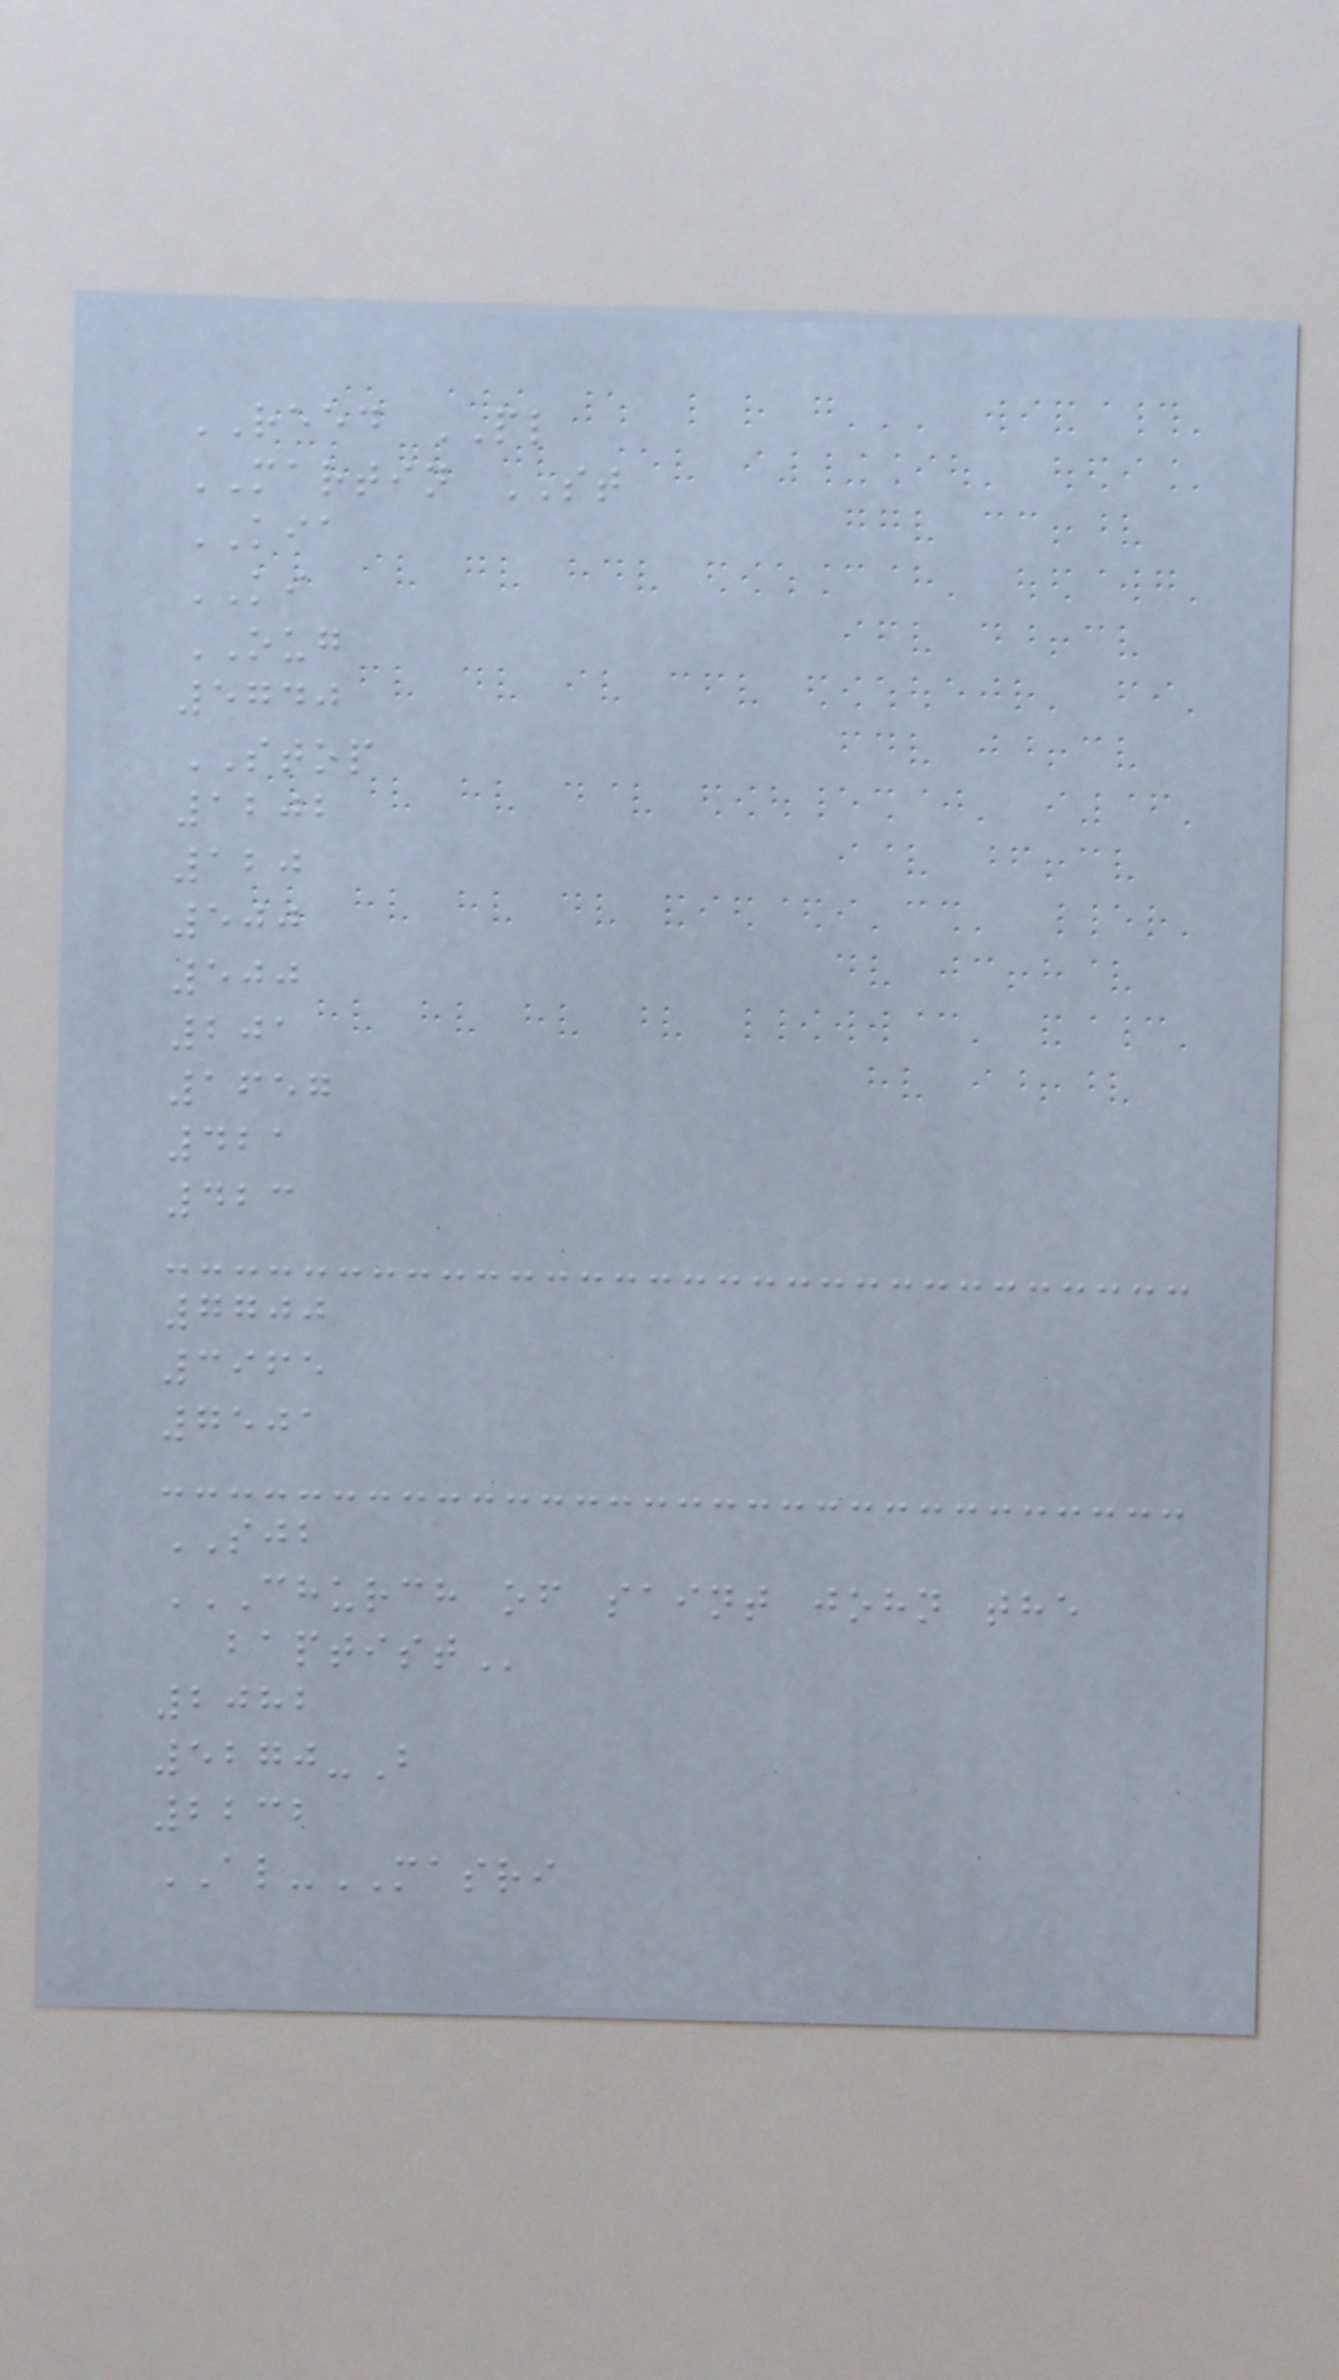REED PL
MARTIN ST
KIA
KI
OUG
5740
STOP
1202
120
500
500
201
1657
421
423
7700
3965
7501
SJB
CHURCH OF SAINT JOHN THE
BAPTIST
2082
5270-B
2232
AL-MASRI
